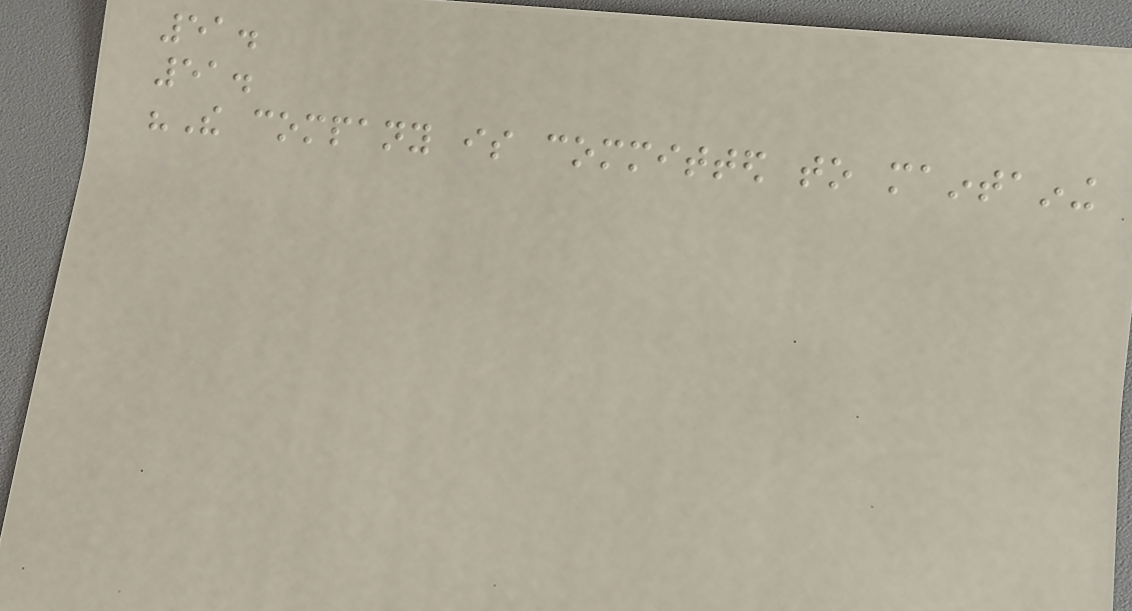51.
51.
"The company is committed to maintaining
